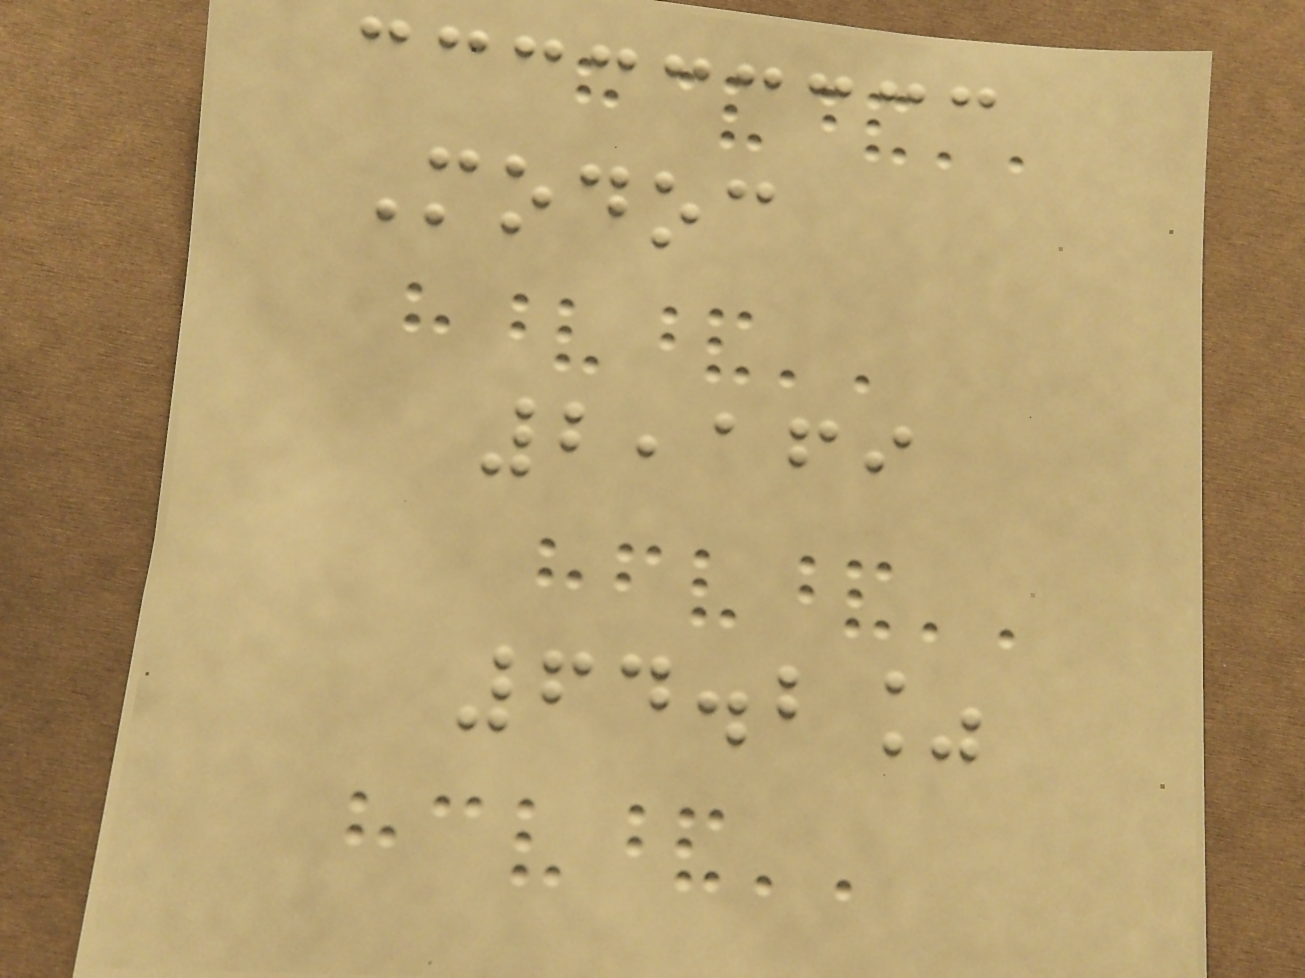Modoc
2,169
64.2%
